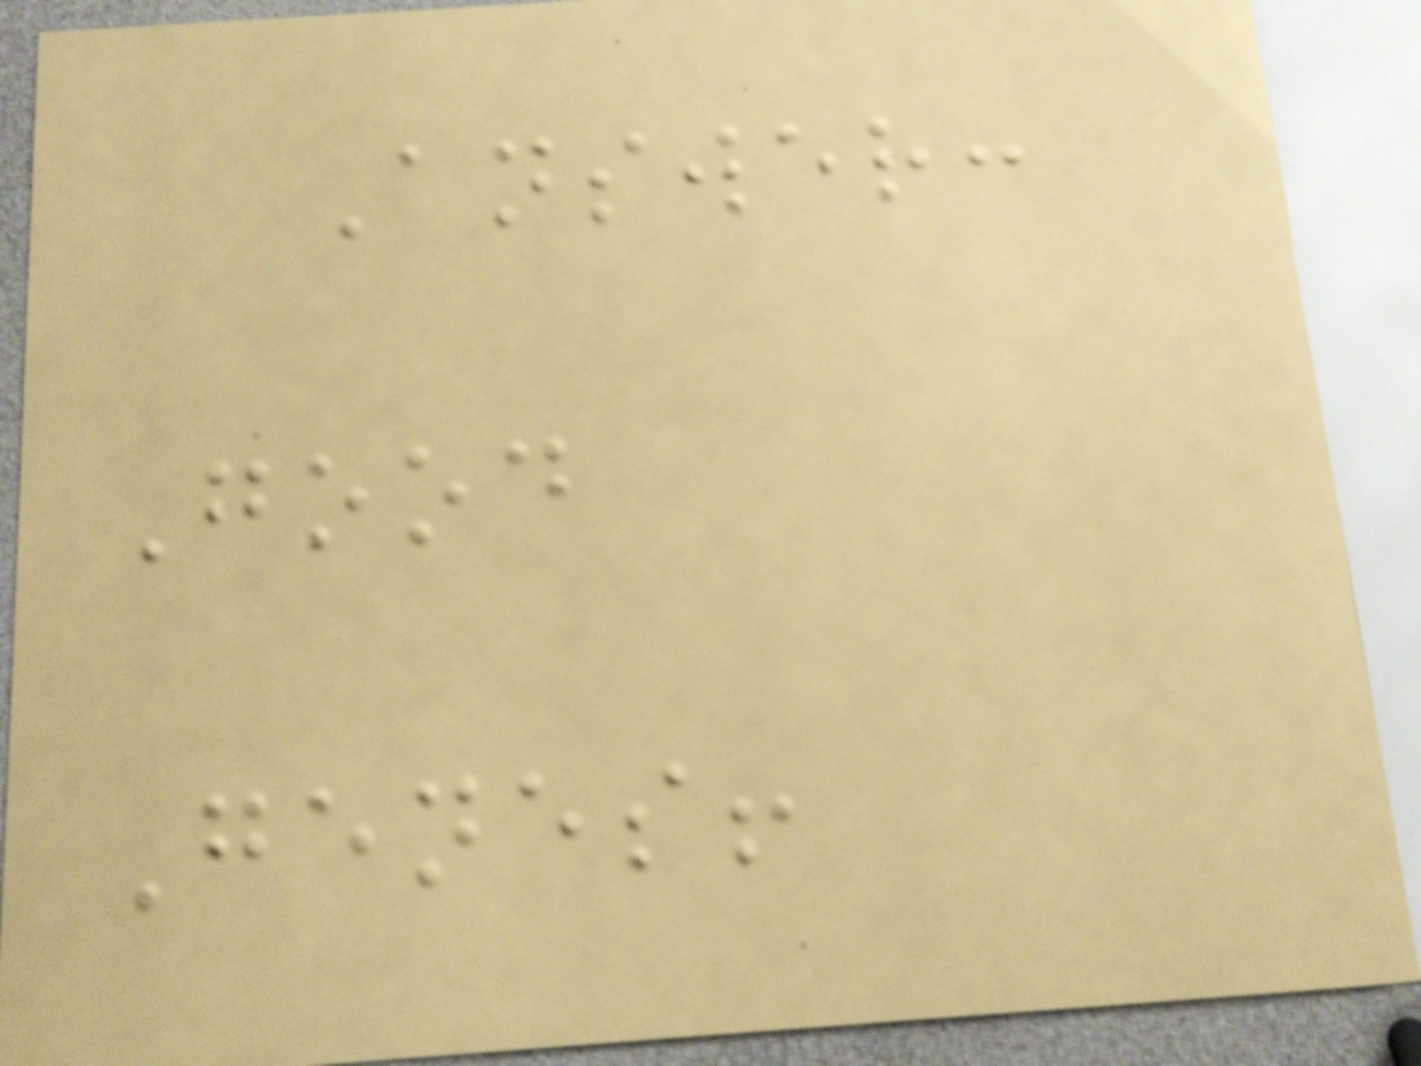Answer:
Good
Genes!
